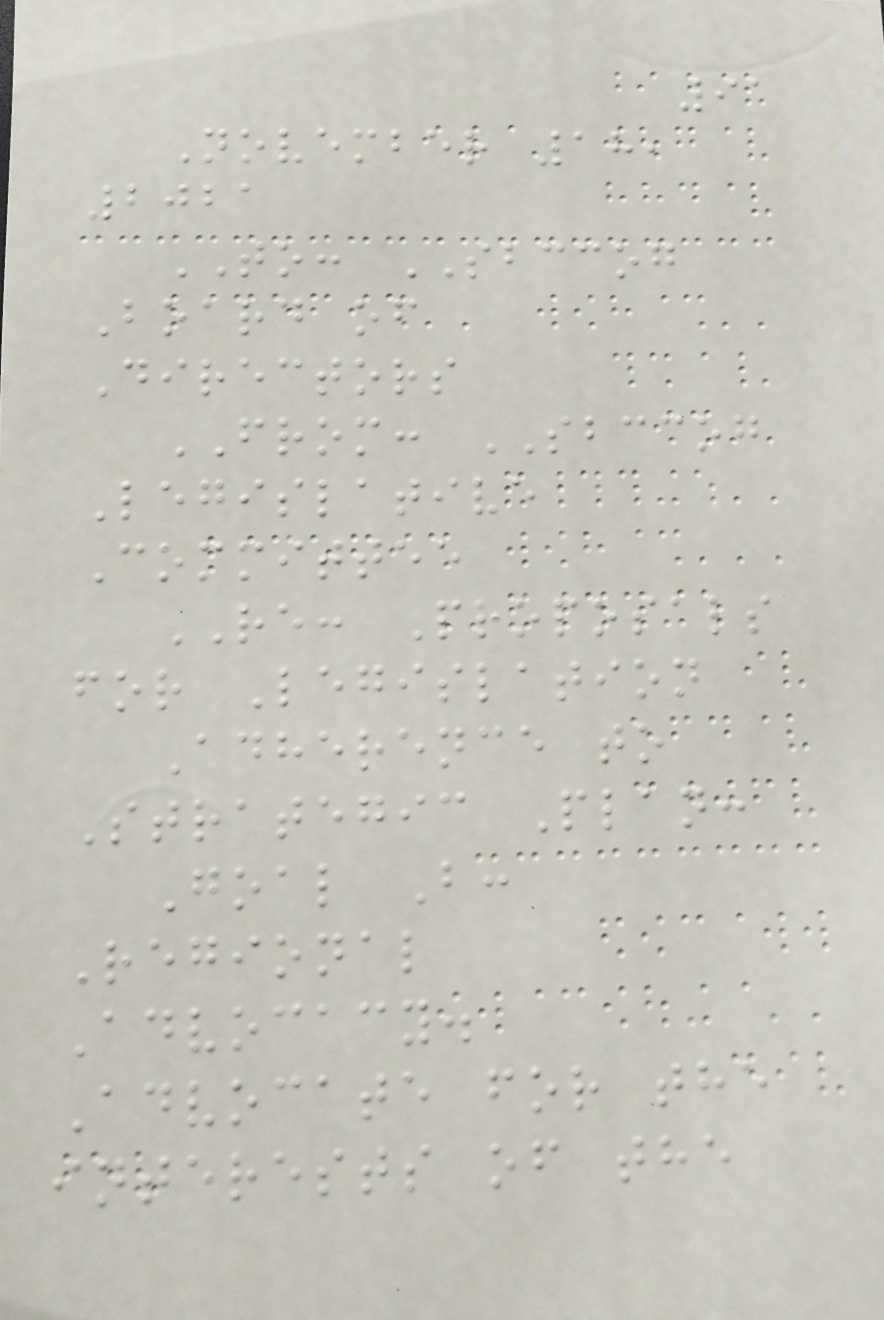91
November 18,
2021
TO: SBCCOG
Board of
Directors
FROM: SBCCOG
Legislative
Committee
RE: Proposals
for Legislation
Adherence to
Strategic Plan:
Goal B:
Regional
Advocacy.
Advocate for the
interests of the
